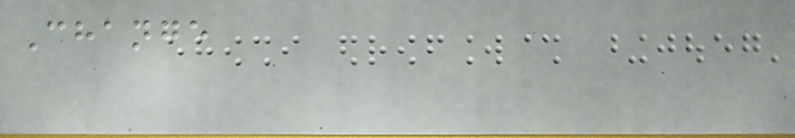Change
